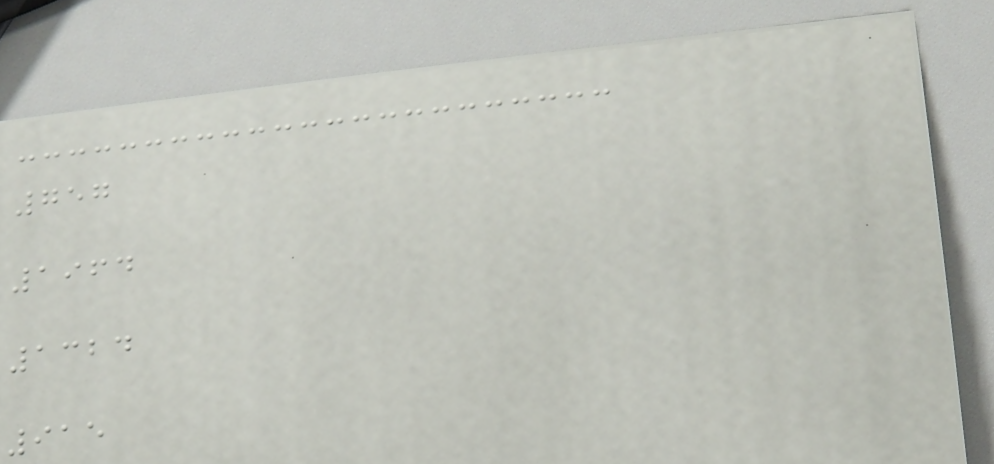757
1964
1324
915
